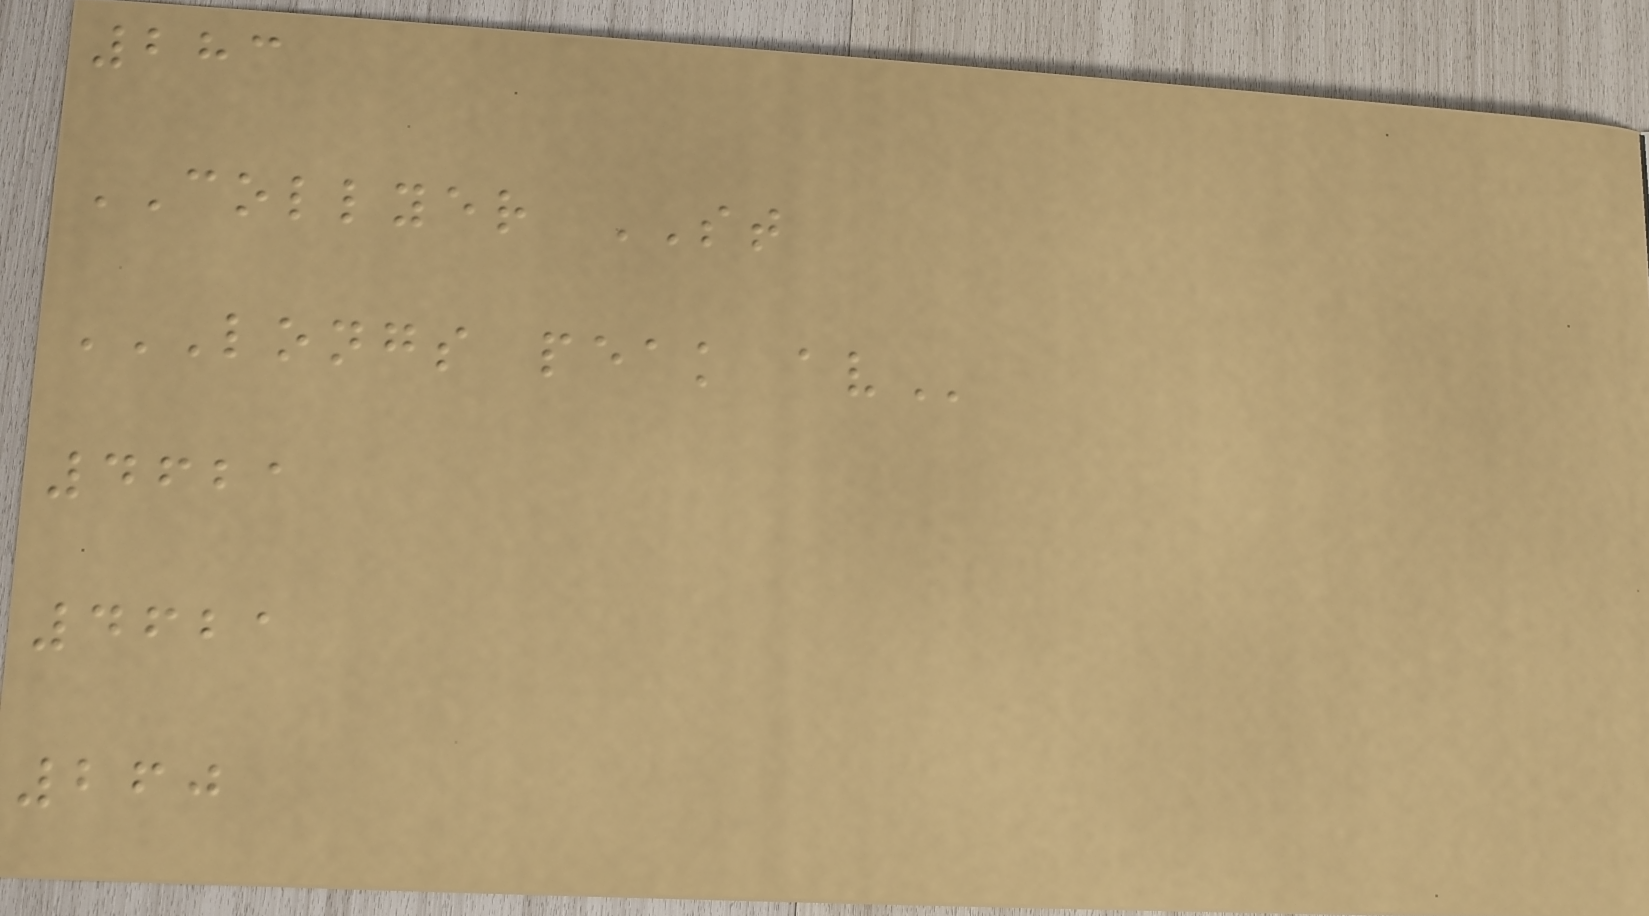283
COLLYER ST
LONGS PEAK AV
4621
4621
260
